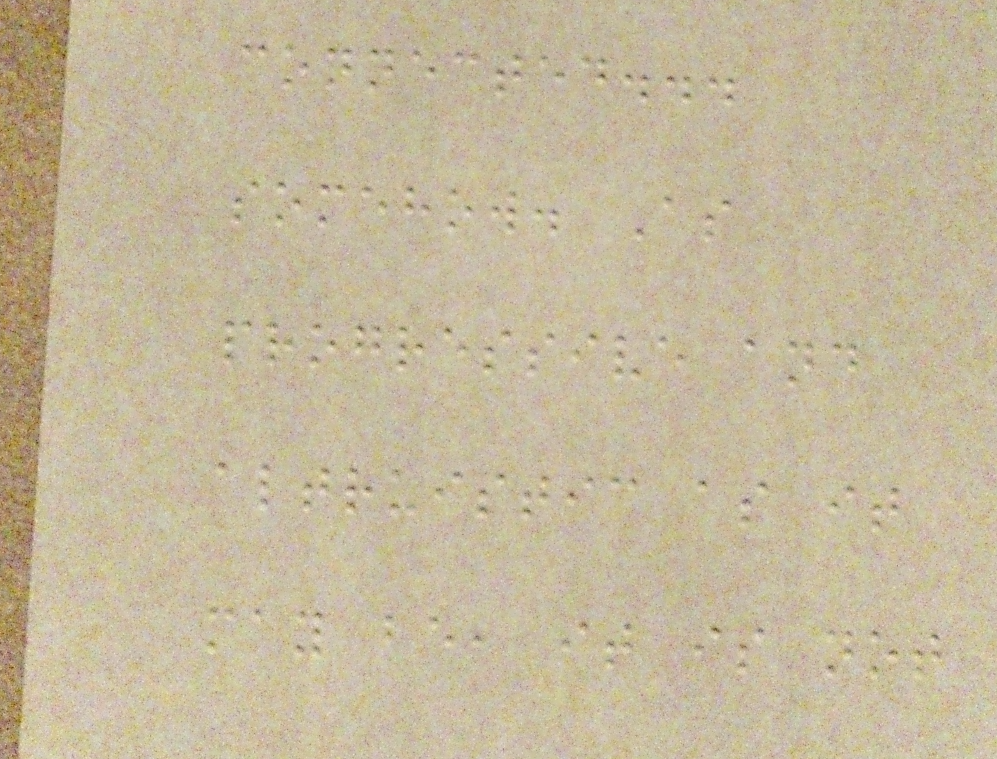connected...
somehow. As
progressive and
altruistic as it
may be, it is not
